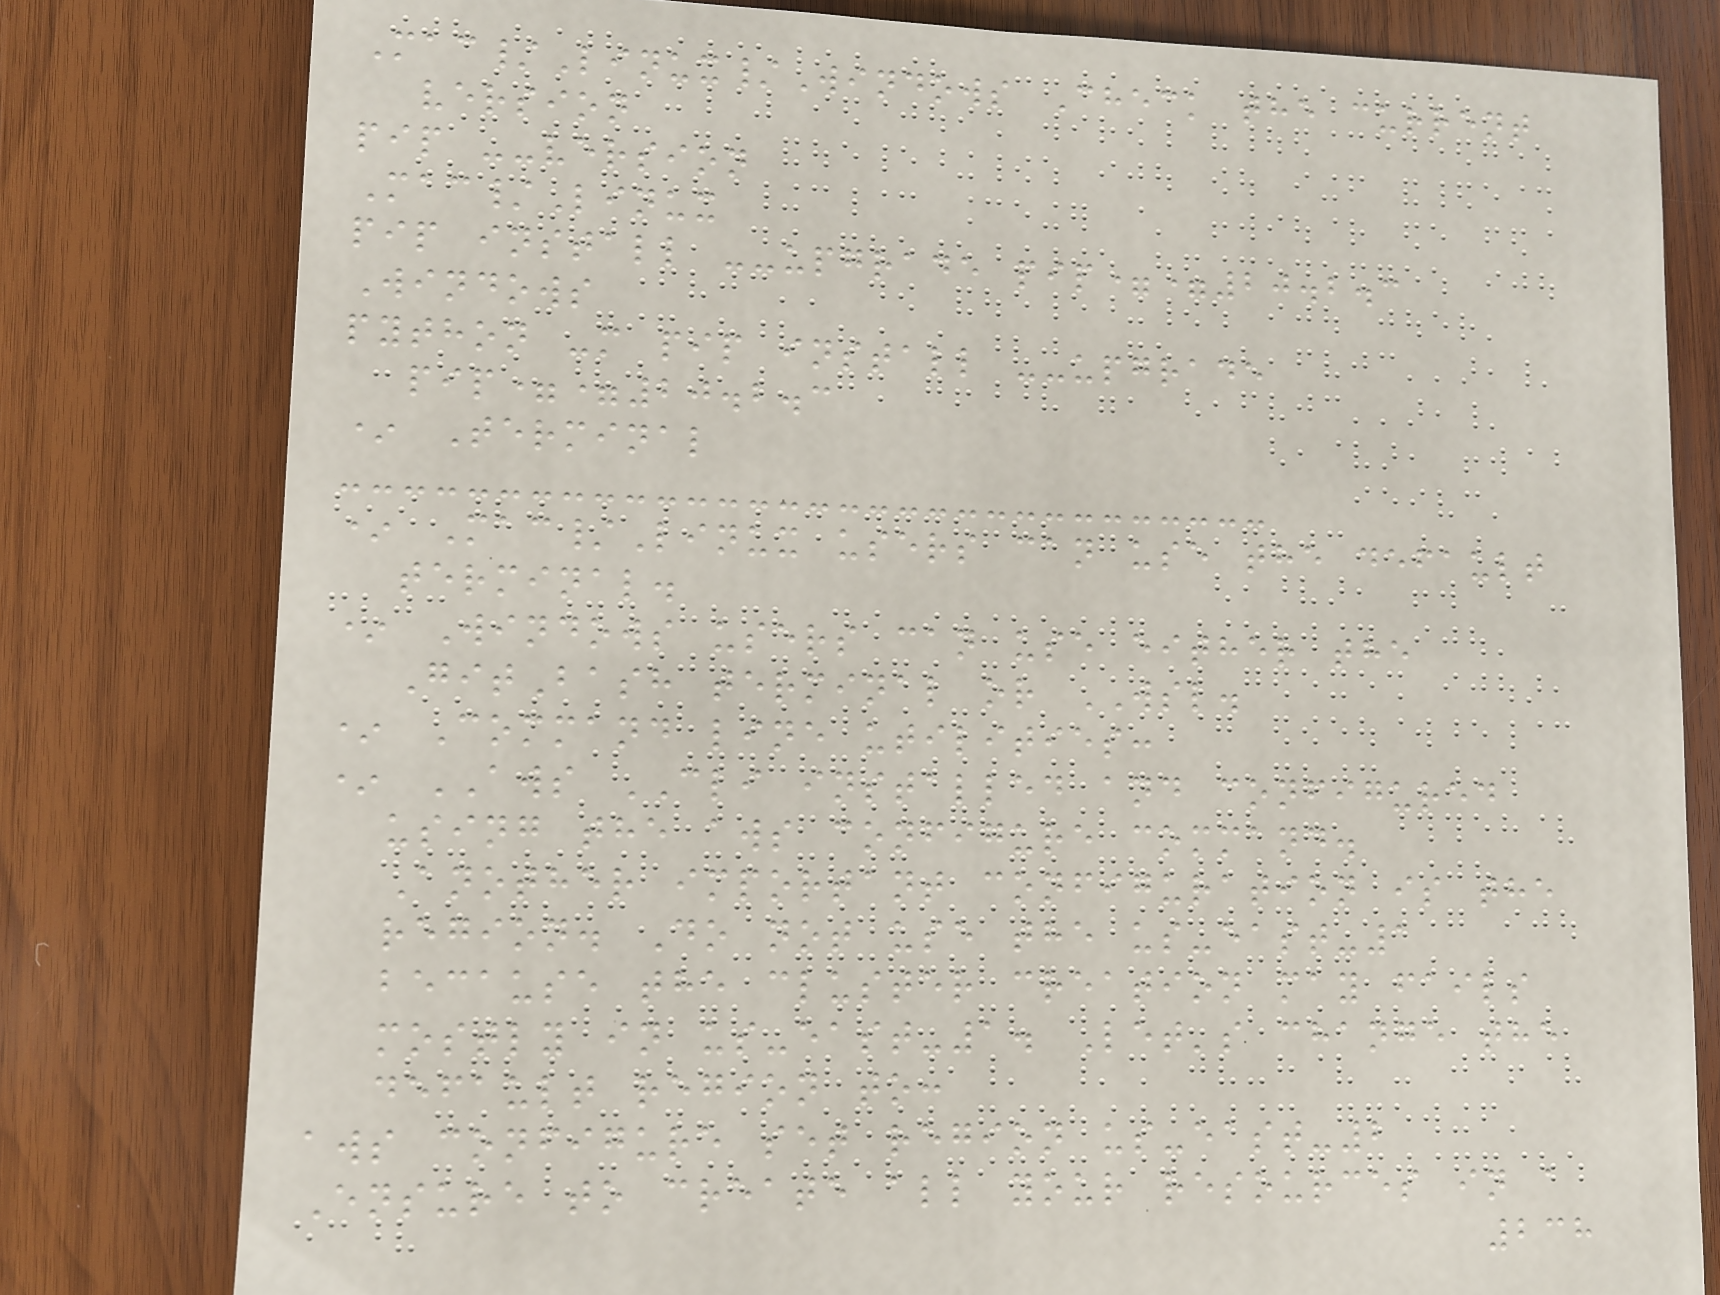Mac/Linux/Windows Check the current
version
pip --version
Mac/Linux
pip install --upgrade pip==20.2.3
Windows
python -m pip install --upgrade
pip==20.2.3
* Terminal
* Mac/Linux users can use the default
terminal.
* Windows users can use either the
GitBash terminal or WSL.
* Command line utilities:
* AWS CLI installed and configured
using the aws configure command.
Another important configuration is the
region. Do not use the us-east-1
because the cluster creation may fails
mostly in us-east-1. Let's change the
default region to:
aws configure set region us-east-2
Ensure to create all your resources in a
238
